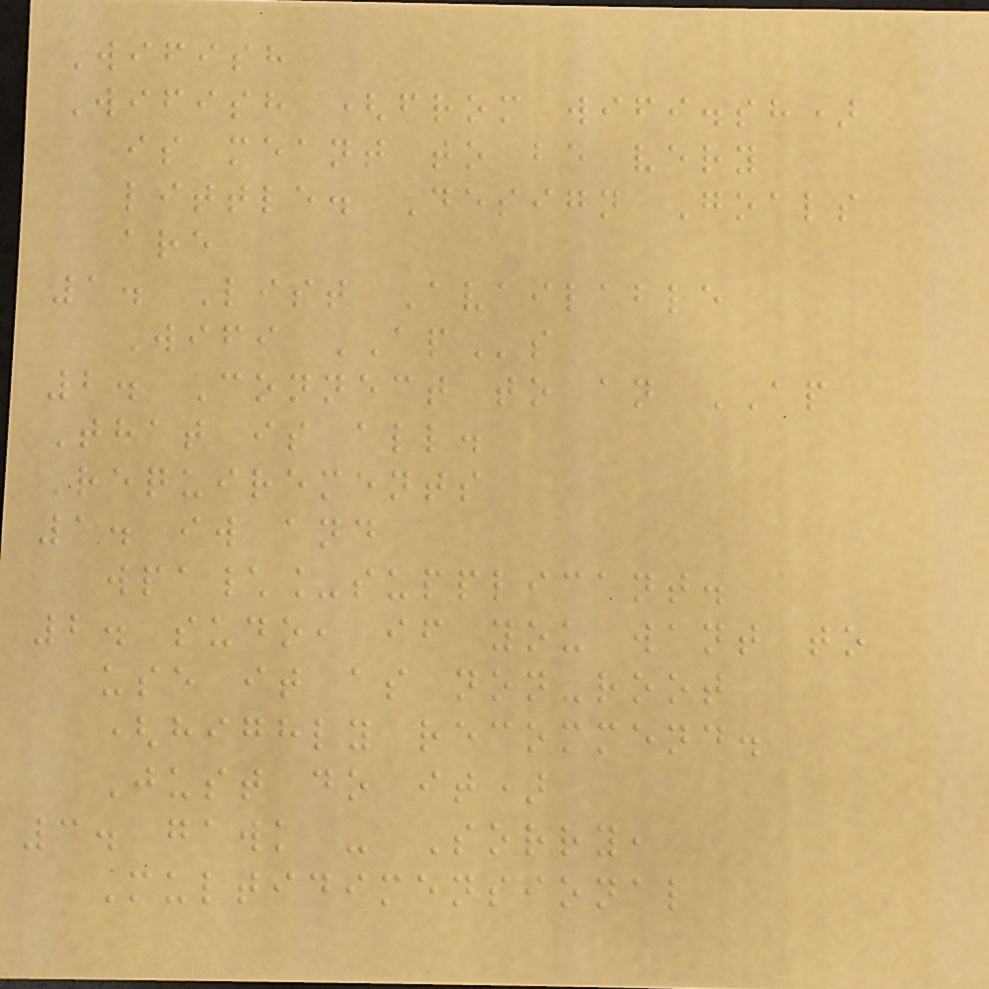Wifish
Wifish (from wifi.sh)
is meant to be very
little. Design Goals
are
1. List Available
Wifi APs
2. Connect to an AP
That is all.
Requirements
1. iw and
wpa\_supplicant.
2. sudo, if you want to
use it as non-root
(highly recommend.
Just do it)
3. gawk - Sorry,
Multidimensional
